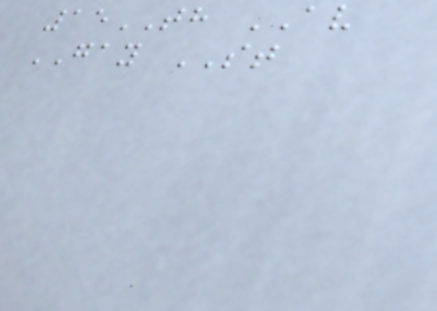15TH AV
GAY ST
